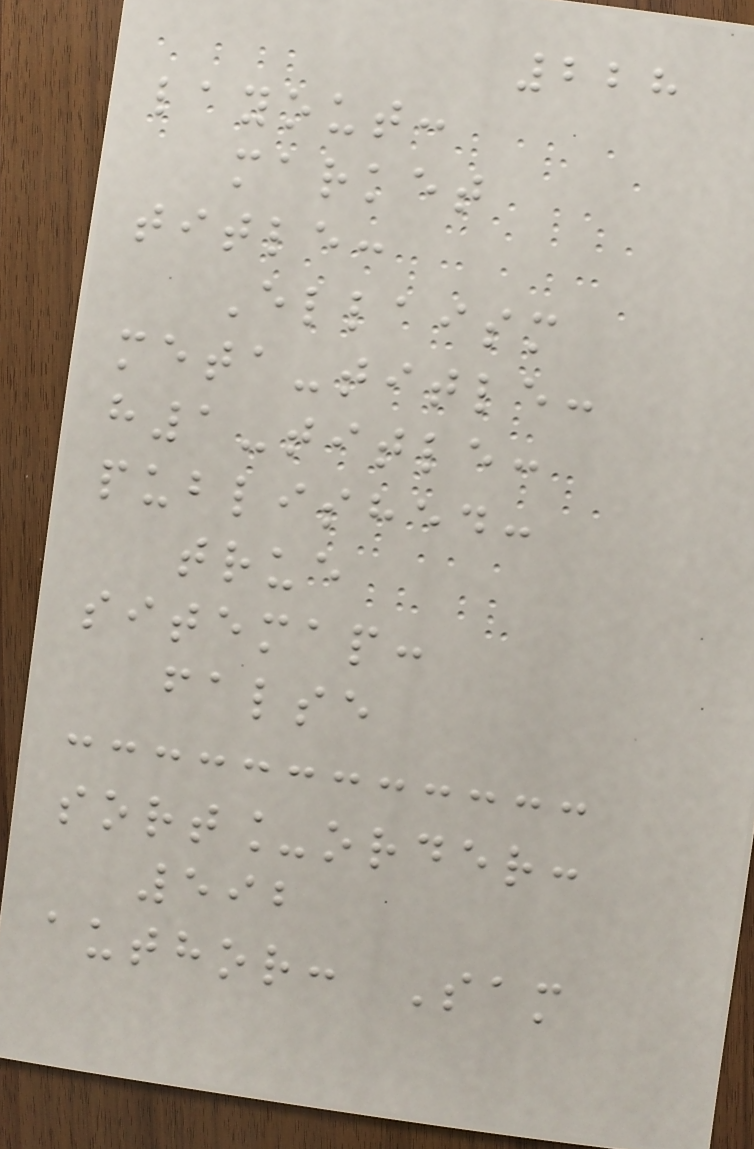228
layout:
market
title:
Ellaism
meta-title:
h1-title:
published:
true
sitemap:
false
sort_order:
592
author: Sam
